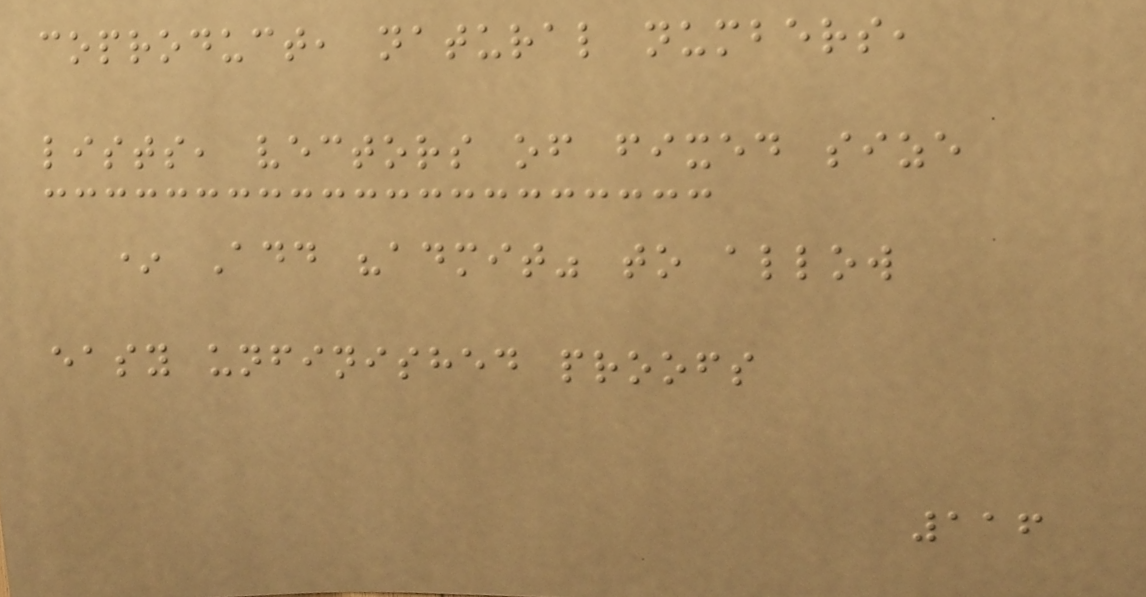coproduct, natural numbers,
lists, vectors of fixed size
* Add "admit" to allow
easy unfinished proofs
116
